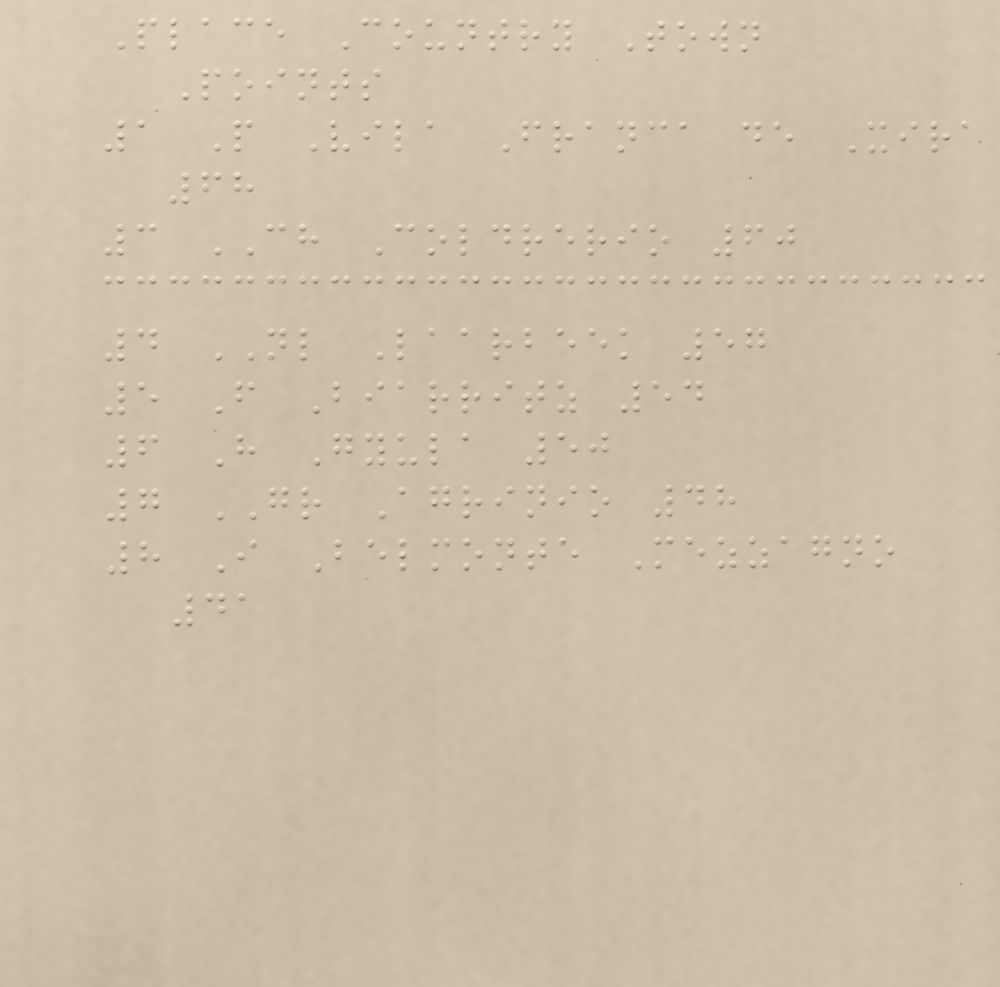Place Country Town
Points
1 P Vila Franca de Xira
68
3 CH Coldrerio 60
4 NL Laarbeek 57
5 F Biarritz 54
6 H Gyula 50
7 GR Agrinio 48
8 I Belmonte Mezzagno
41
